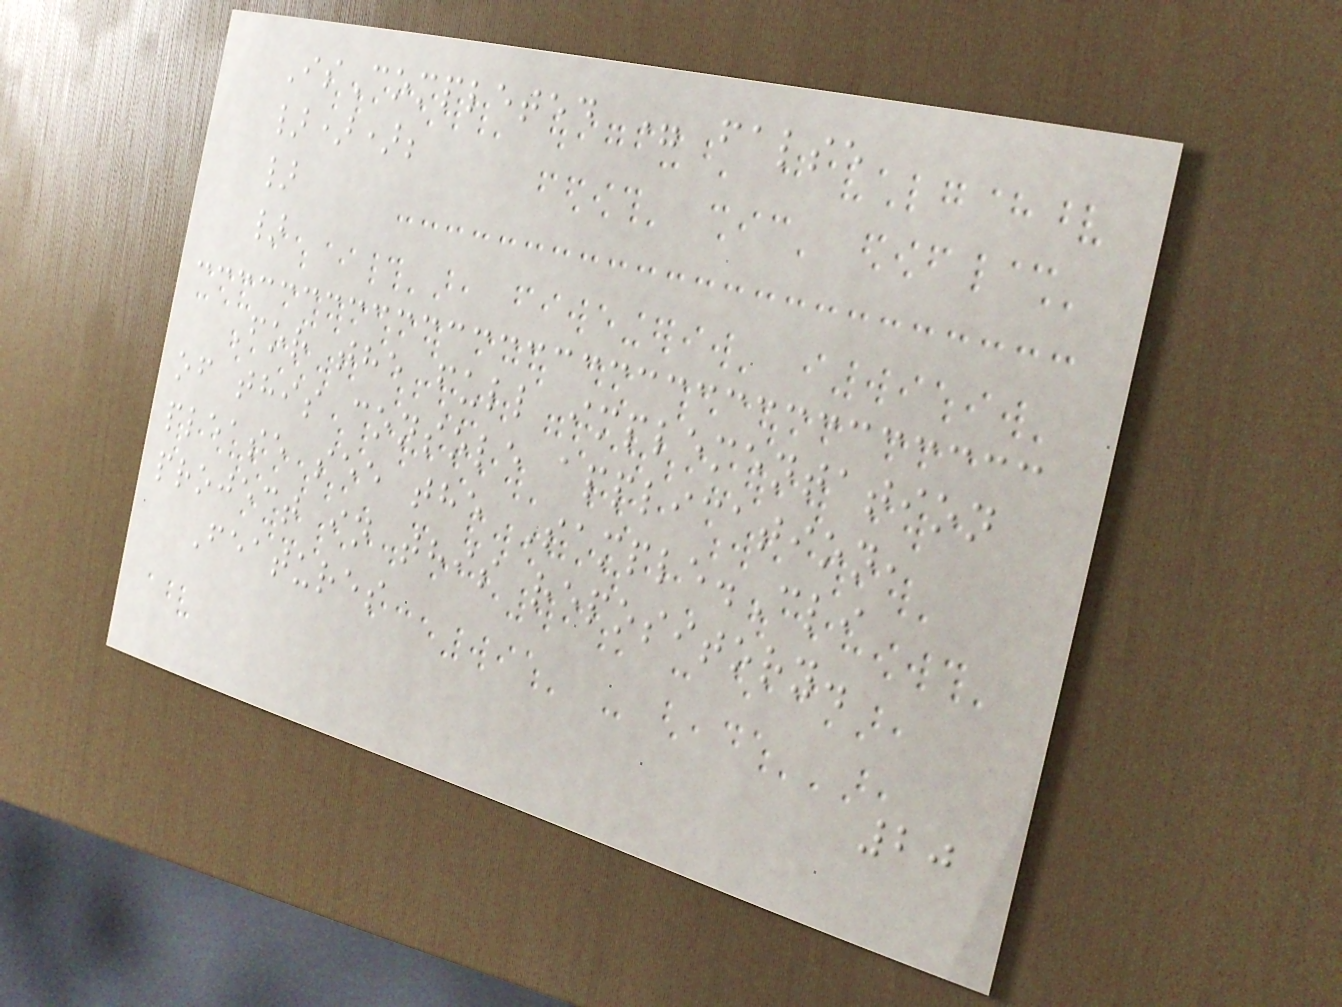IsCompleted = false
}));
}
}
For the full implementation
of this console application,
please see the Sample.Cli
project in this repository.
Features
20
